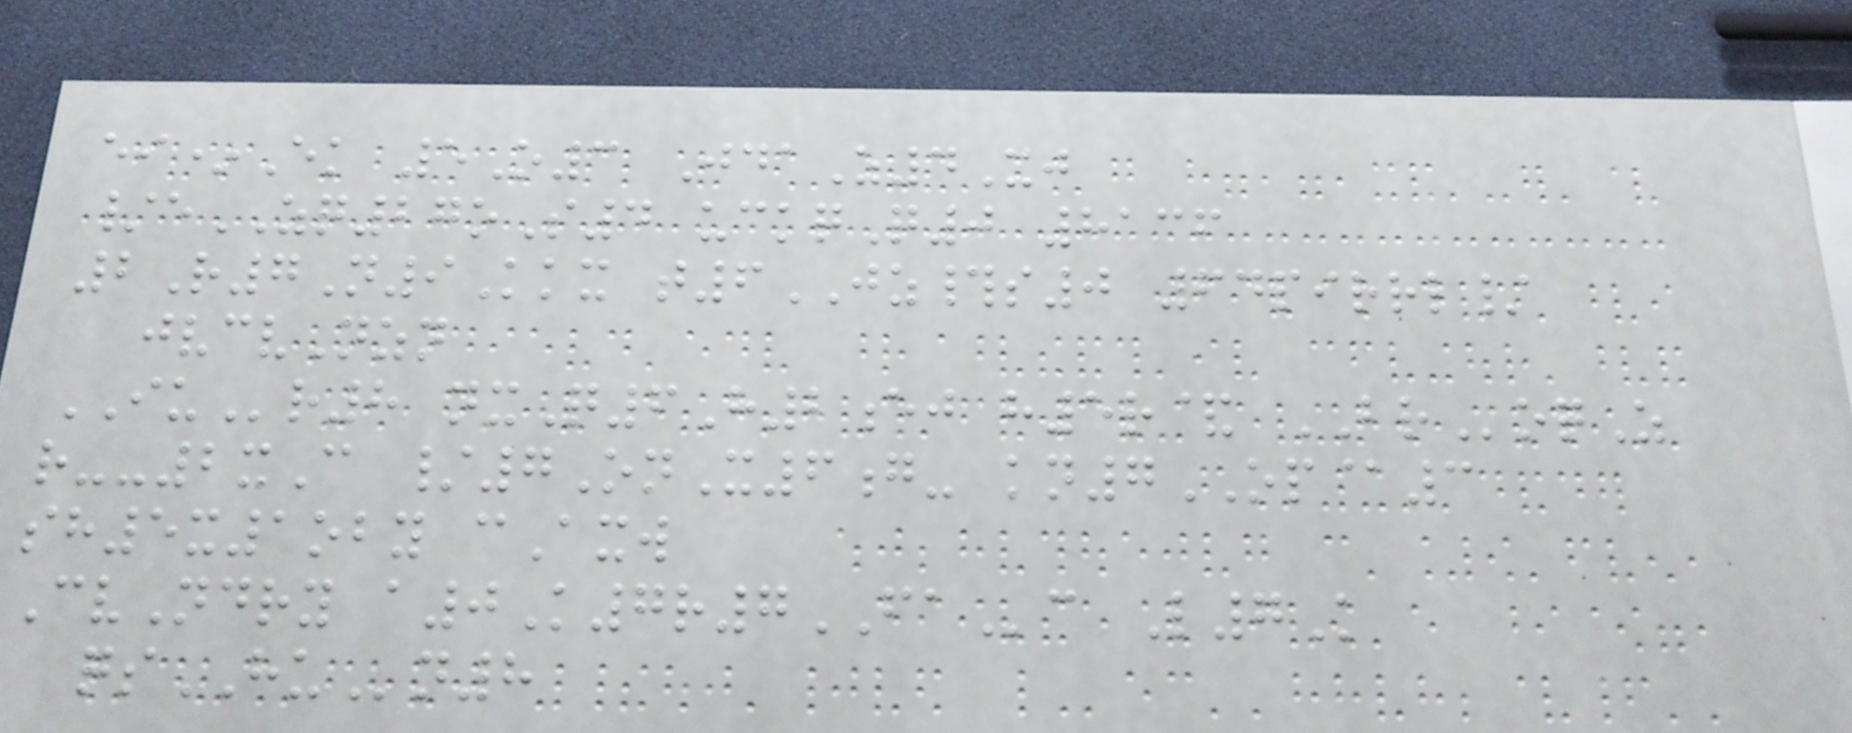ei*Ek 5O3 JdaZ4Xj
/eZQ27oS4 uckqQ0 8136
2R7N9Kkx t6JZ#s0 64pirrl/
jvcvNzn
IUr8 nxQ6H2ej h5r& BRoqZ
r--2xC /7OnX6g- kn7OP@3
sh5x1oby cAxw
CvNdry a0K7r7FAc L7K
qsHUn8
